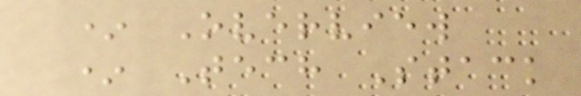* Overview
* Tech Stack
